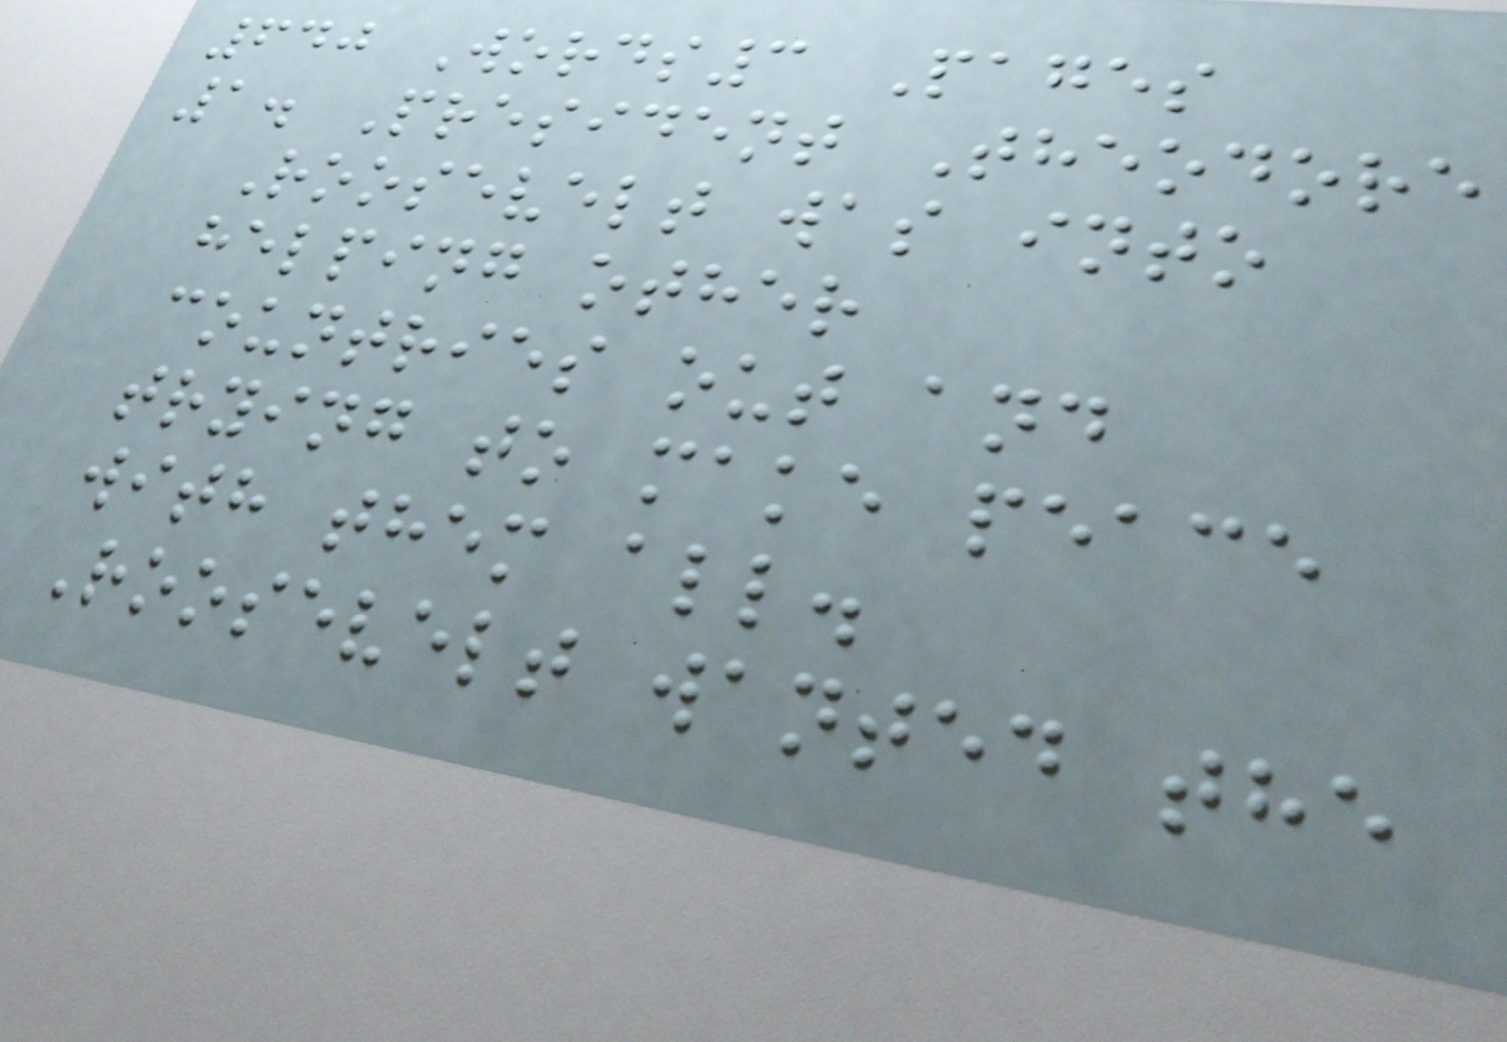640 Words3 Pages
1. President Theodore
Roosevelt was into
helping other
countries out and
trying to make peace
with them all.
Roosevelt wanted the
